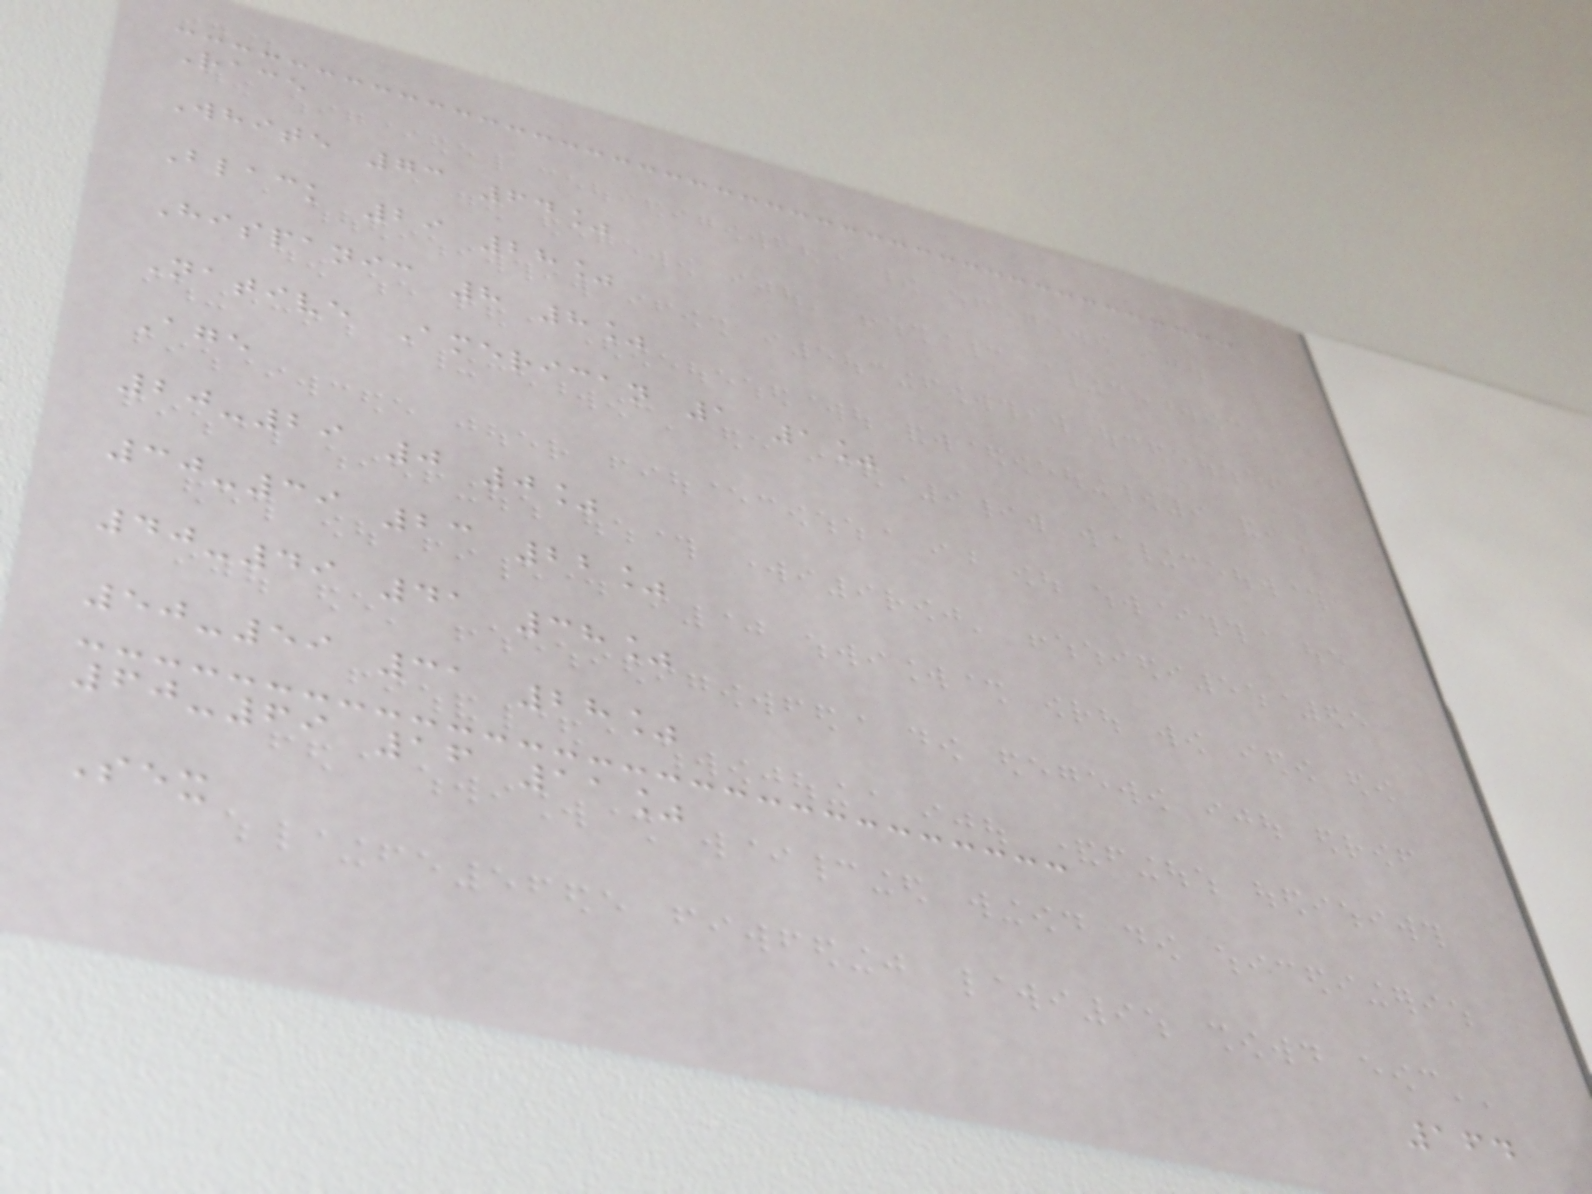Race
White 73 64%
Black 29 28%
Hispanic 8 8%
Native American 1 1%
Age
20-29 0 0%
30-39 23 22%
40-49 41 38%
50-59 31 28%
60-69 16 11%
Sex
164
